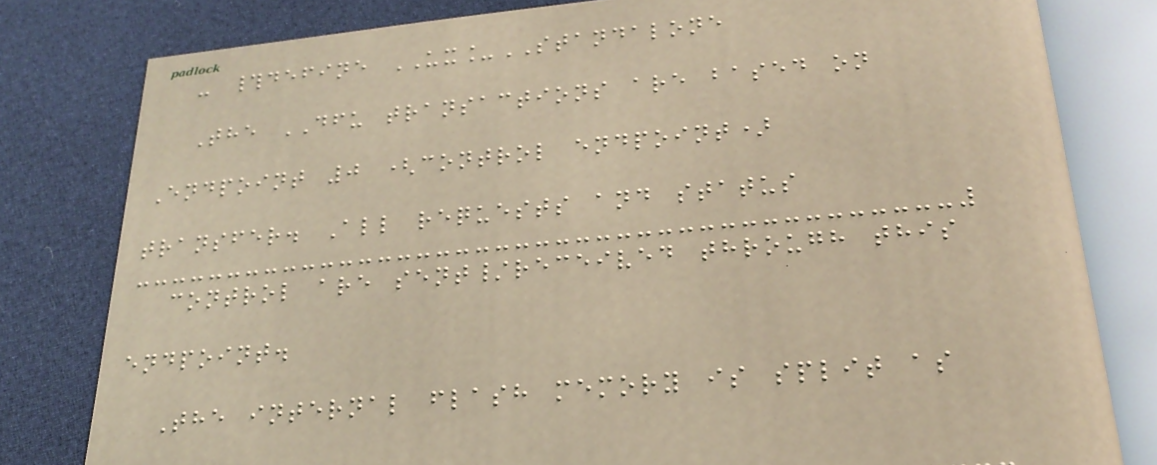- #define UX_STANDALONE
The DFU transactions are based on
Endpoint 0 (control endpoint)
transfer. All requests and status
control are sent/received through this
endpoint.
The internal flash memory is split as
